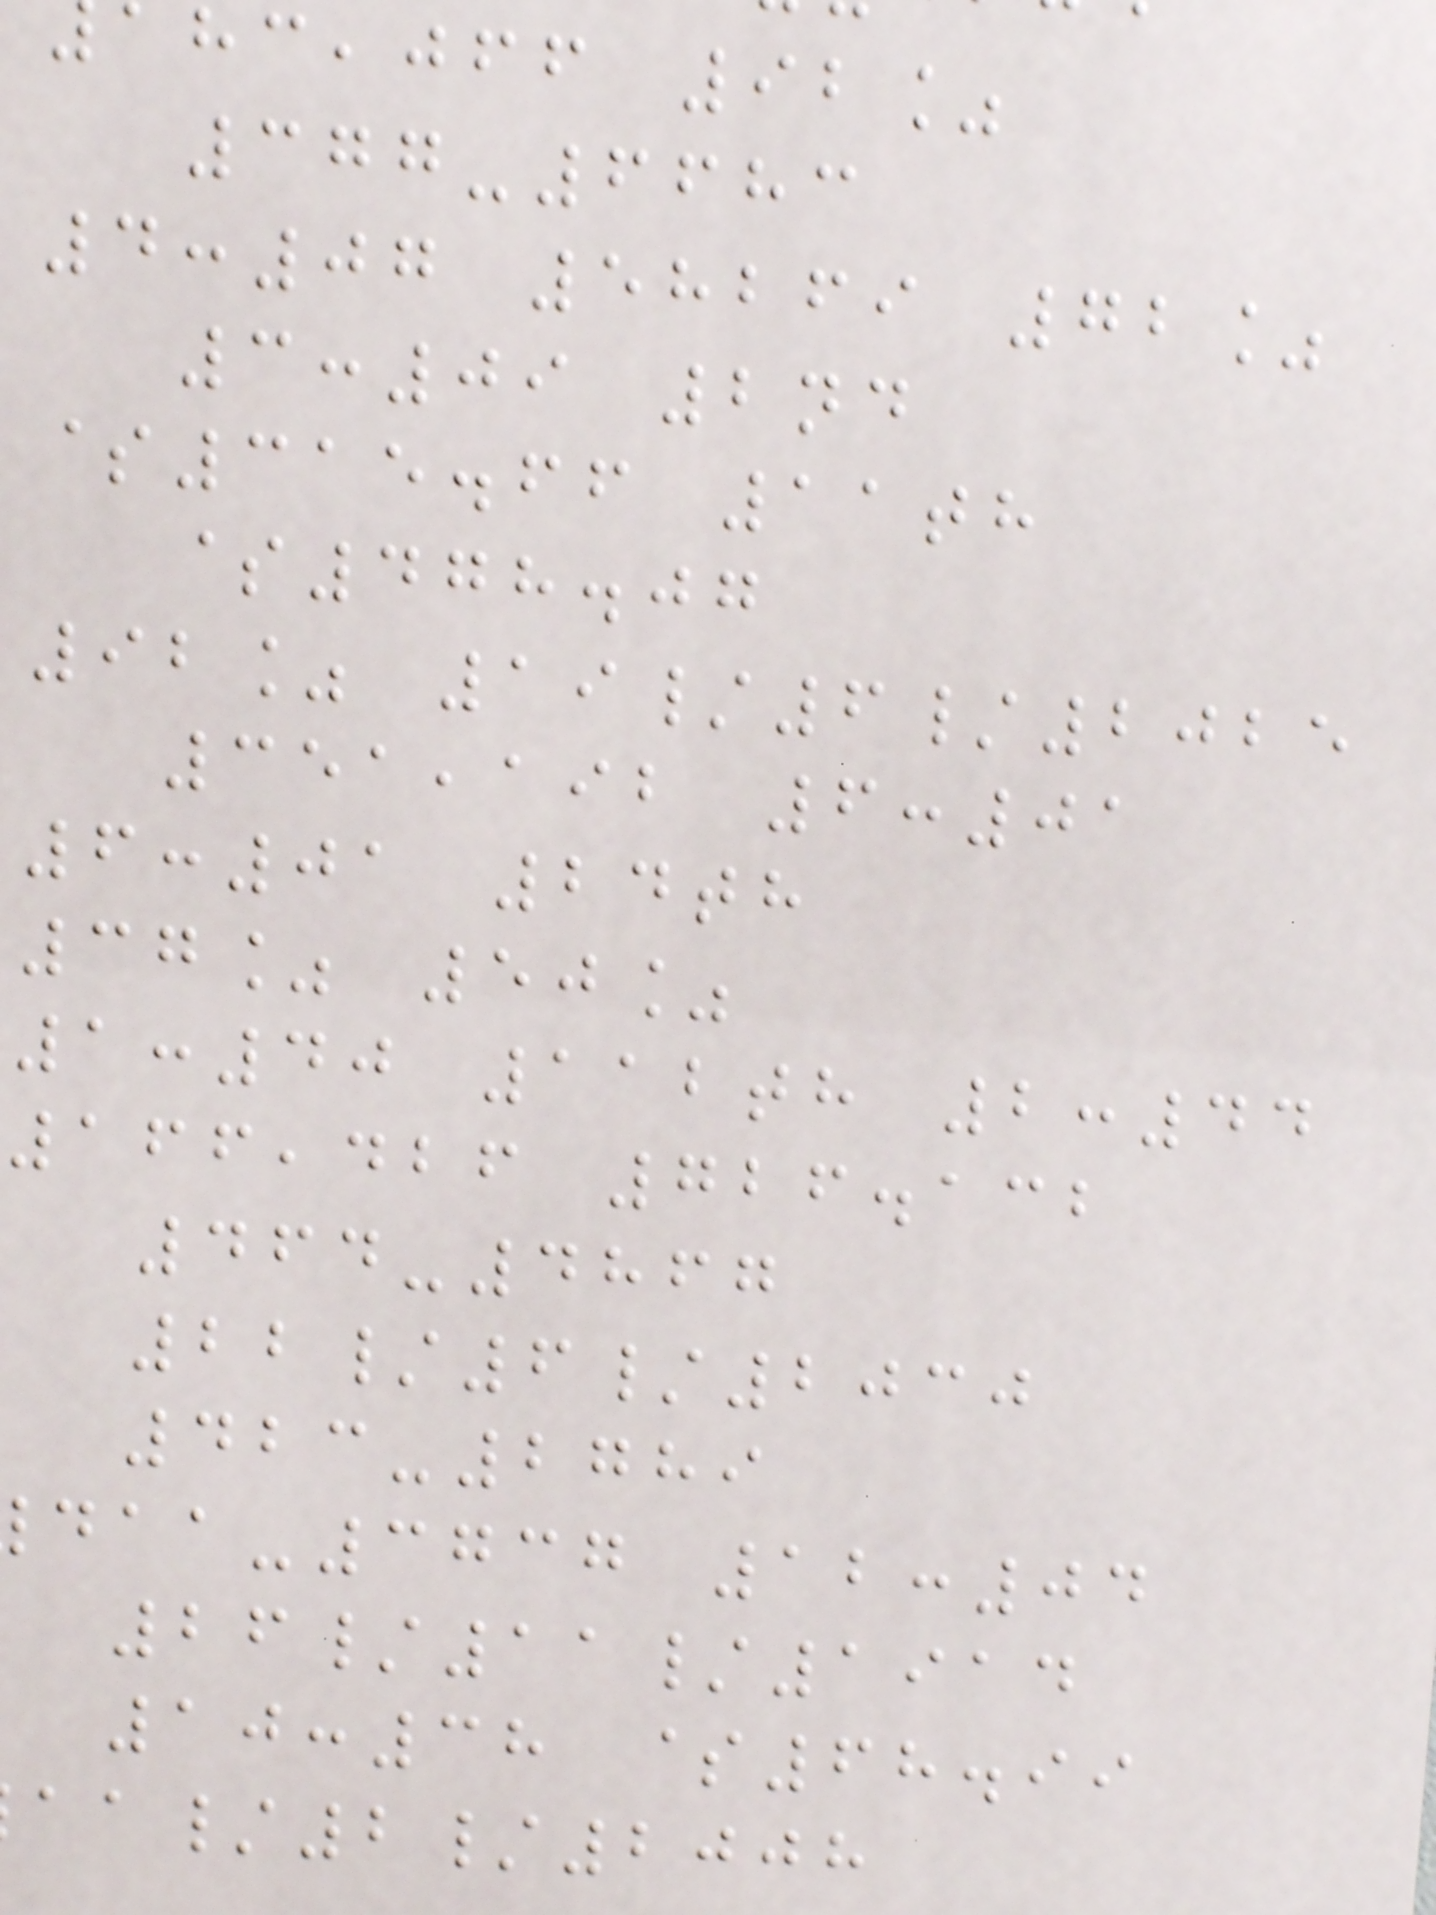,jff 92%
377-6683
4:07 58269 72%
3:09 2nd
$315.66 11th
$478.07
92% 19/6/2025
351,192 6:01
6:01 24th
37% 50%
1:40 112th 2:44
166,426 726.132
464-4867
22/6/2030
423-2789
-3737 12:04
26/11/1914
10:38 $68.99
/2/2008
